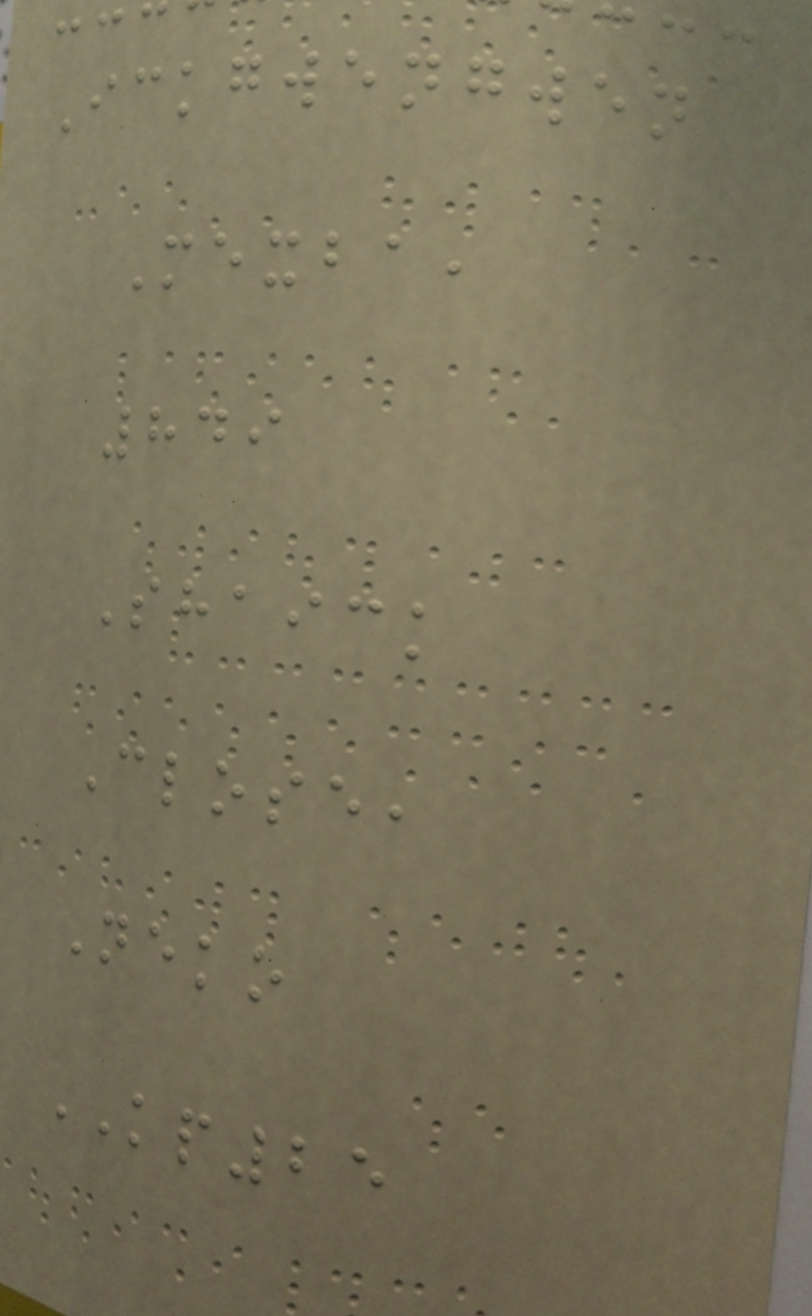Ickgwengwen
Mexba,
849
Shaick
Close,
Neko
KP25
